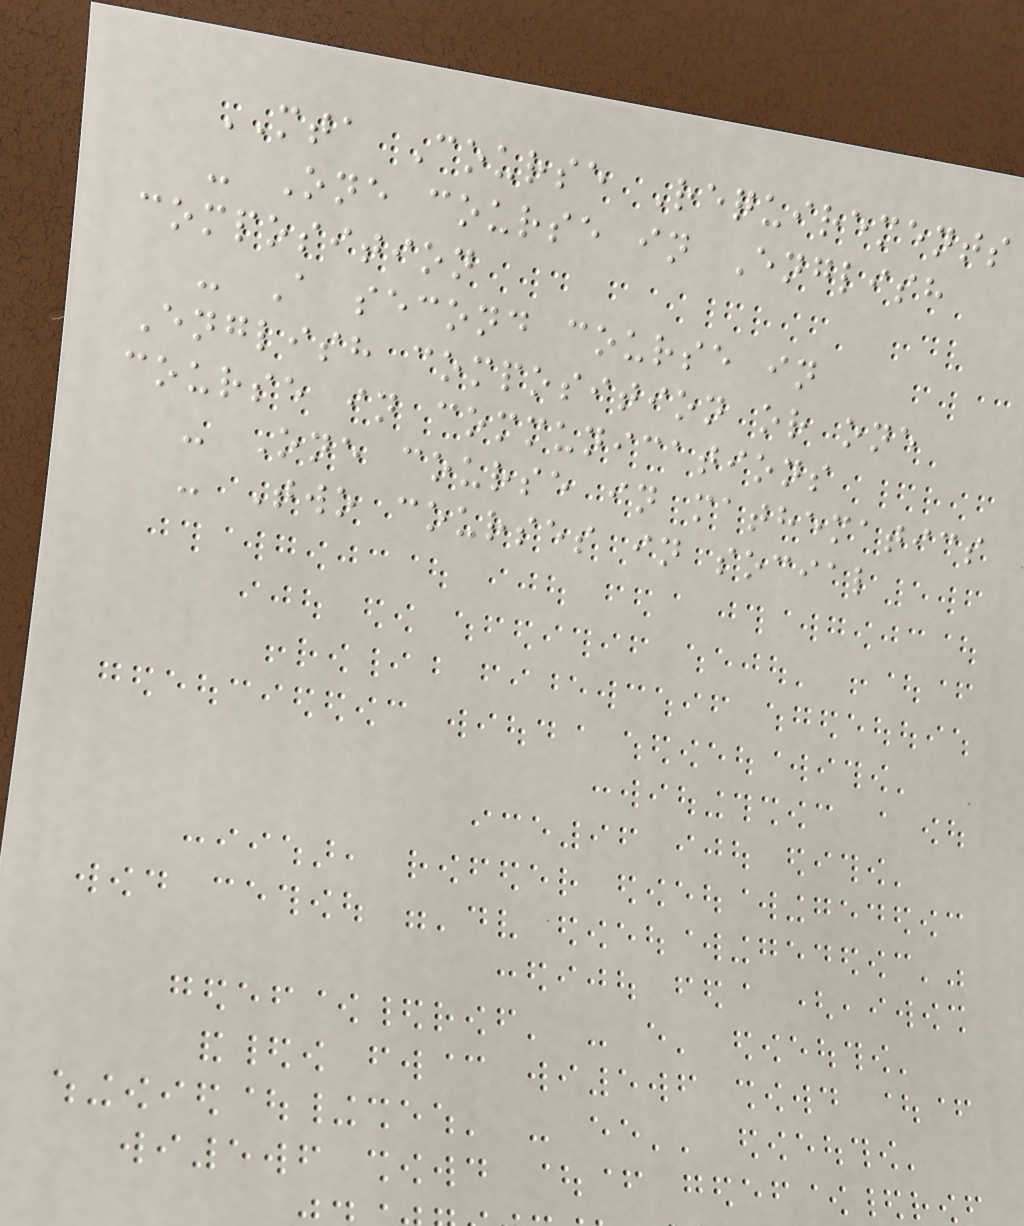MTA Course Requirements
- One course in English
composition
- A second course in
English composition or one
course in communications
- One course in mathematics
- Two courses in social
